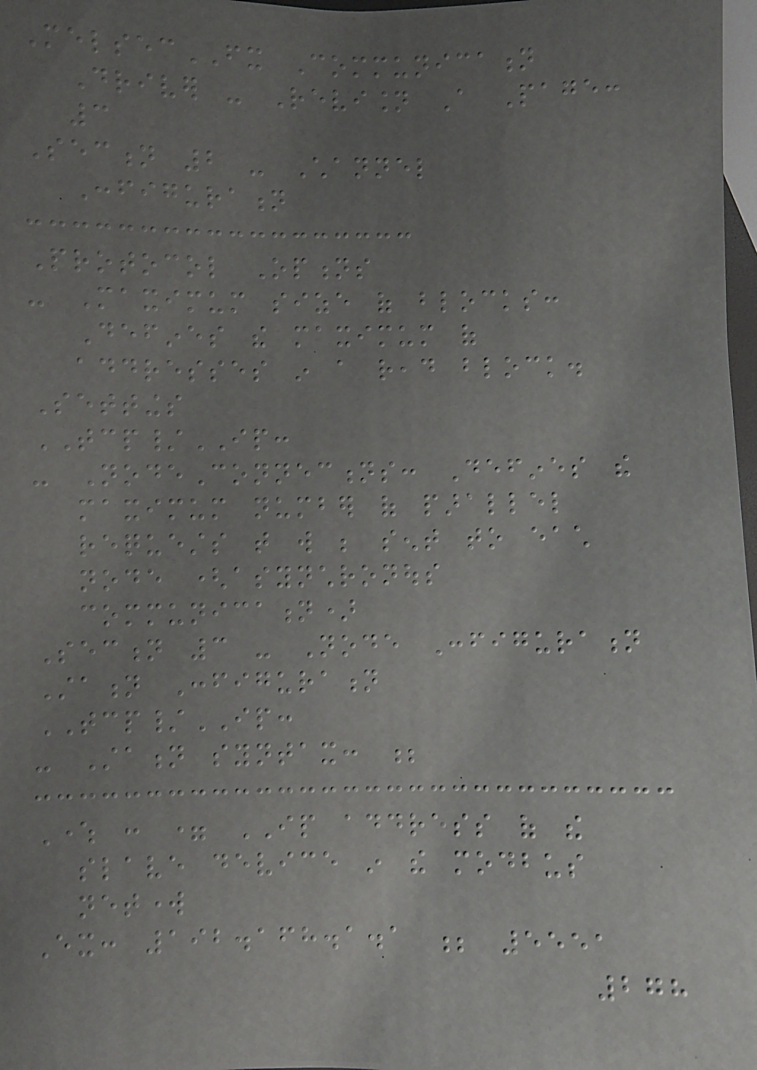MelsecFX Communication
Driver - Revision A Page:
3
Section 2 - Channel
Configuration
Protocol Options
- Maximum size of blocks:
Defines the maximum of
addresses in a read block.
Settings
TCP/IP:
- NodeConnections: Defines the
maximum number of parallel
requests that will be sent to each
node (asynchronous
communication)
Section 3 - Node Configuration
Station Configuration
TCP/IP:
- Station syntax: ;
Where : = IP address of the
slave device in the modbus
network
Ex: 192.168.1.1 ; 5551
278
